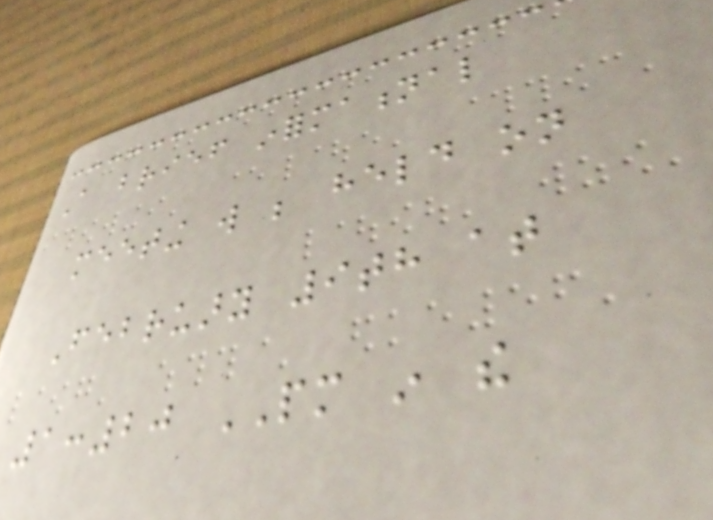A brief informational
meeting will be held on
February 9th at
1:20 PM in the
